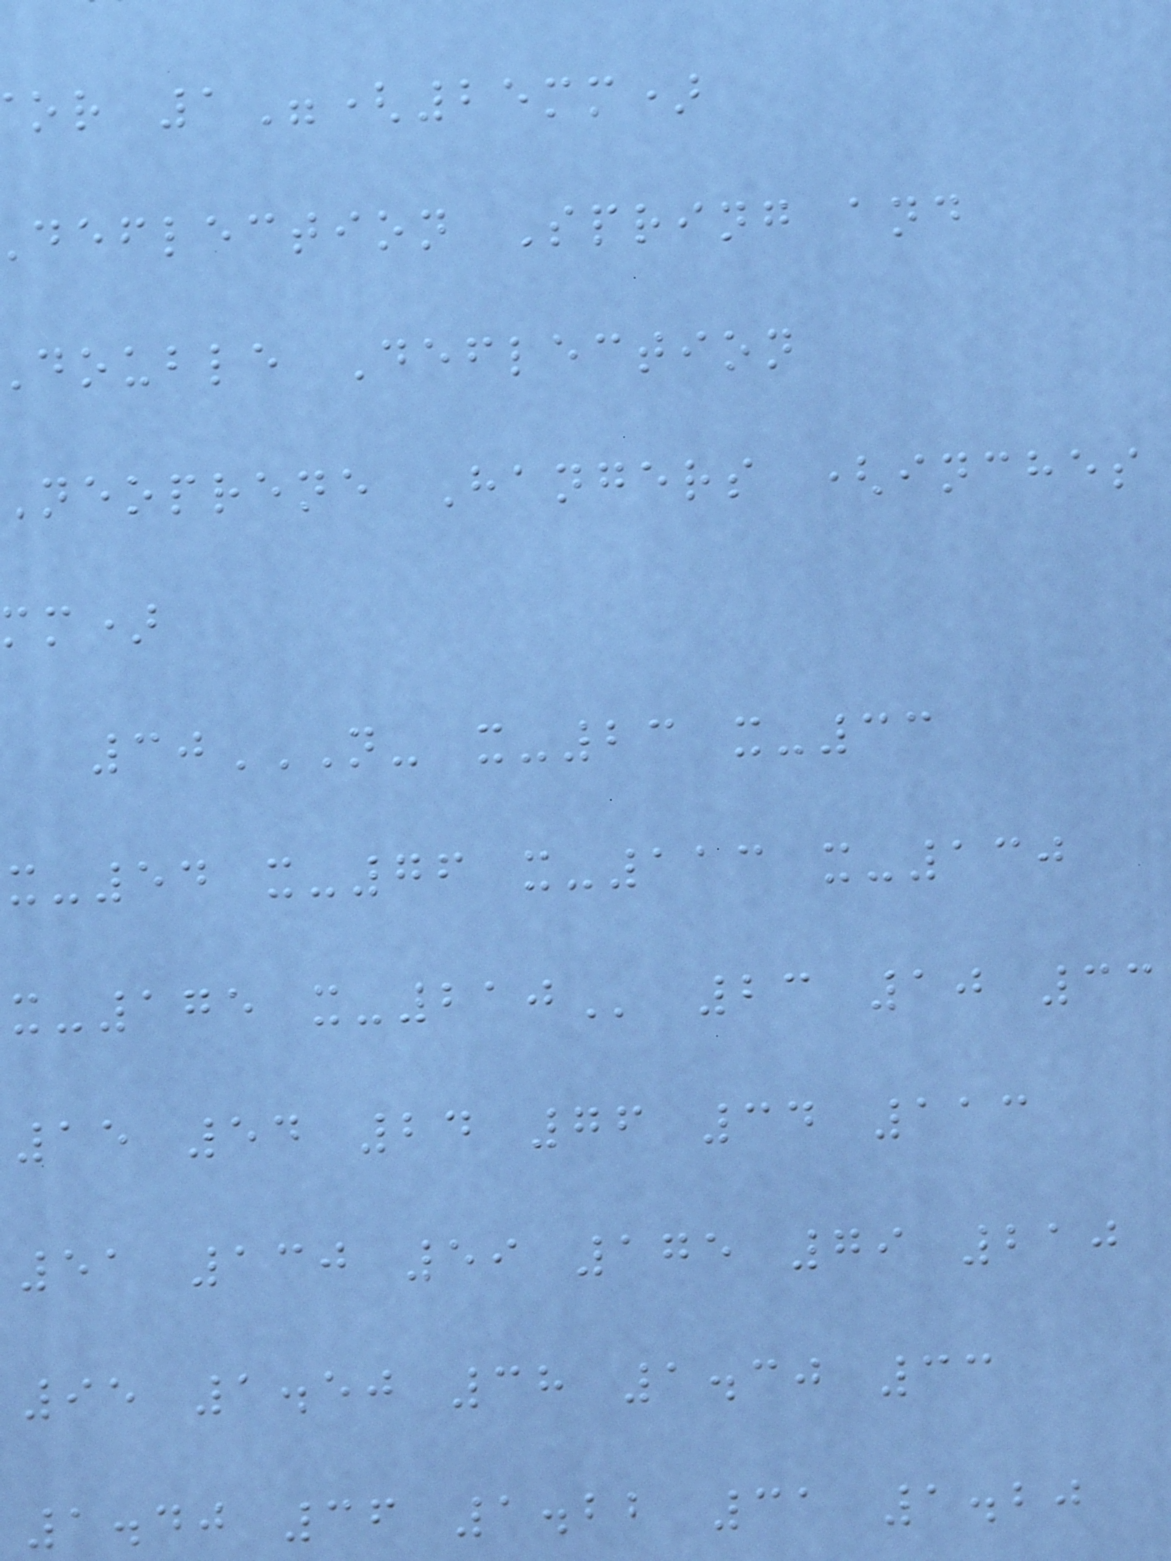or 1"(25mm)
deflection Spring and
double Deflection
neoprene Hangers (inches
mm)
30N- X-23 X-33
x-54 x-76 x-113 x-130
15 54 24 76 34 113
51 130 59 175 79 210
95 1.50 38 1.30 33
1.40 36 1.22 31 1.20
